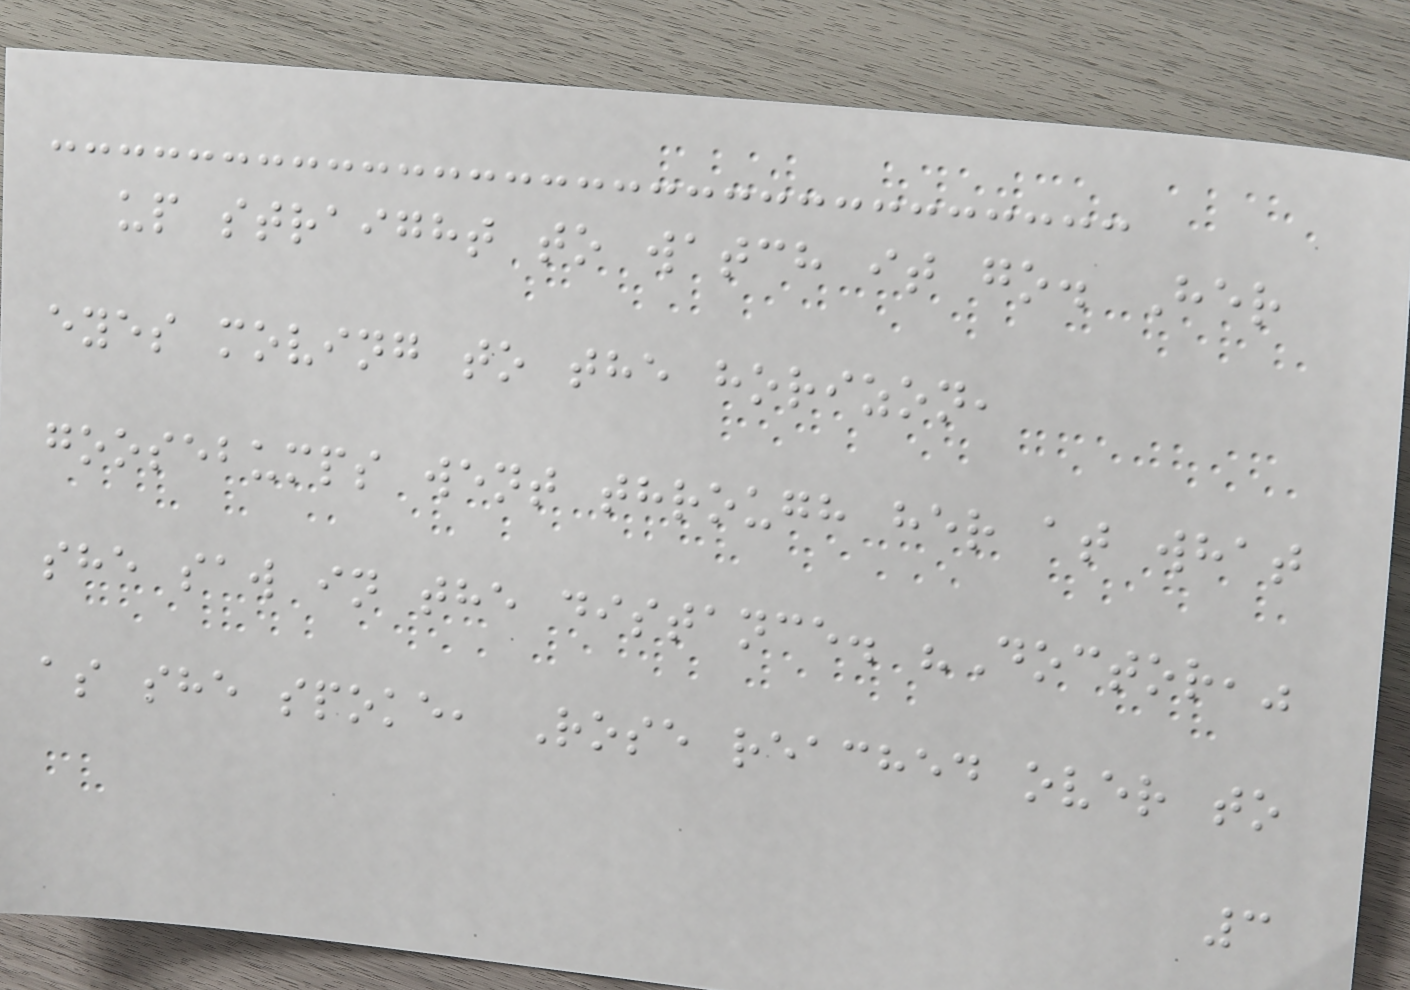up straight to watch it go. Her
eyes moving to the horizon,
goosebumps went through her at what
she saw in the distance. "Doctor,"
as she spoke, Rose reached over to
3
